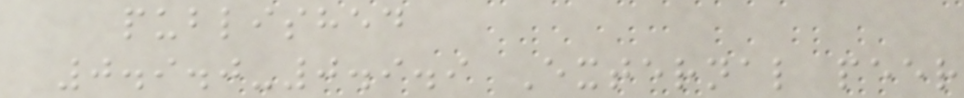published
0.9.0-0.9.9 External peer
